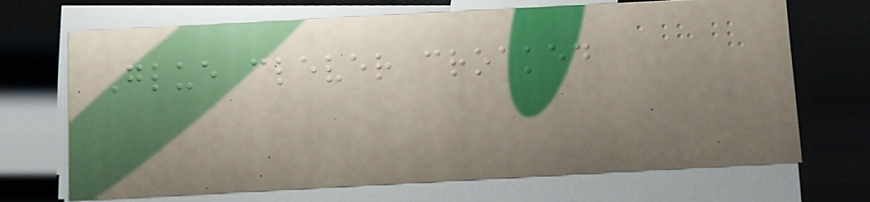Glue clever croaked
